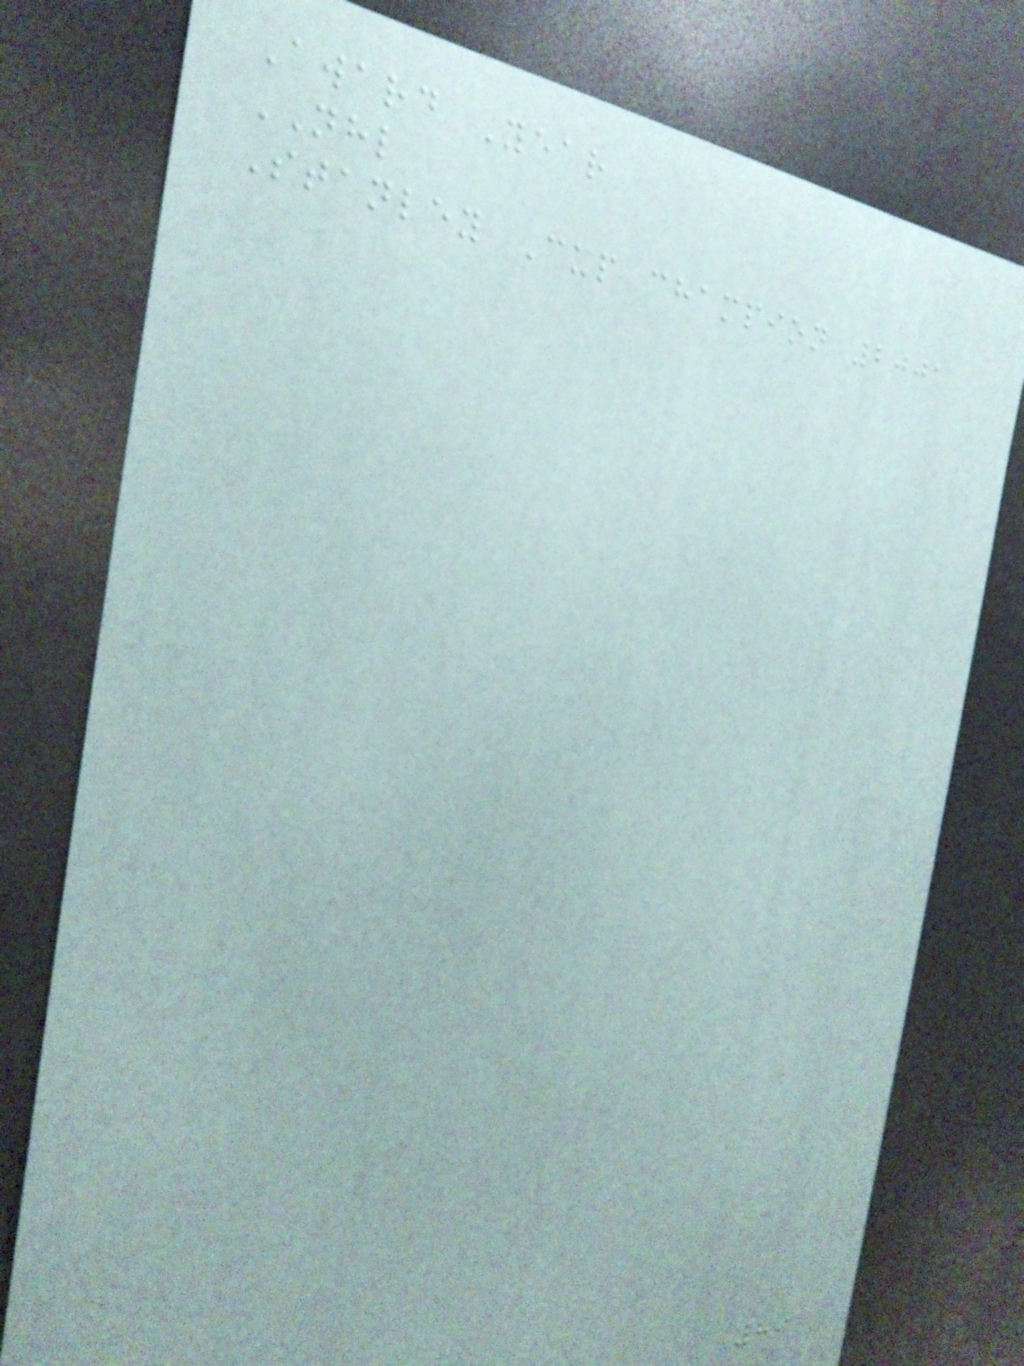Award Year
NHL
Stanley Cup champion 2001
89
